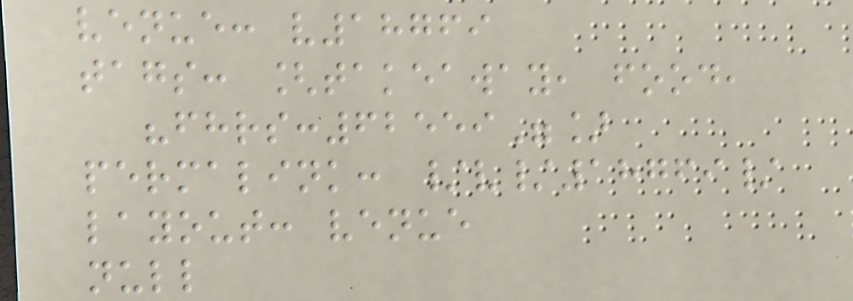venue: v18769
tags: [takeaway, food,
"fhrs:62559"]
permalink: /v/18769/
layout: venue
null
